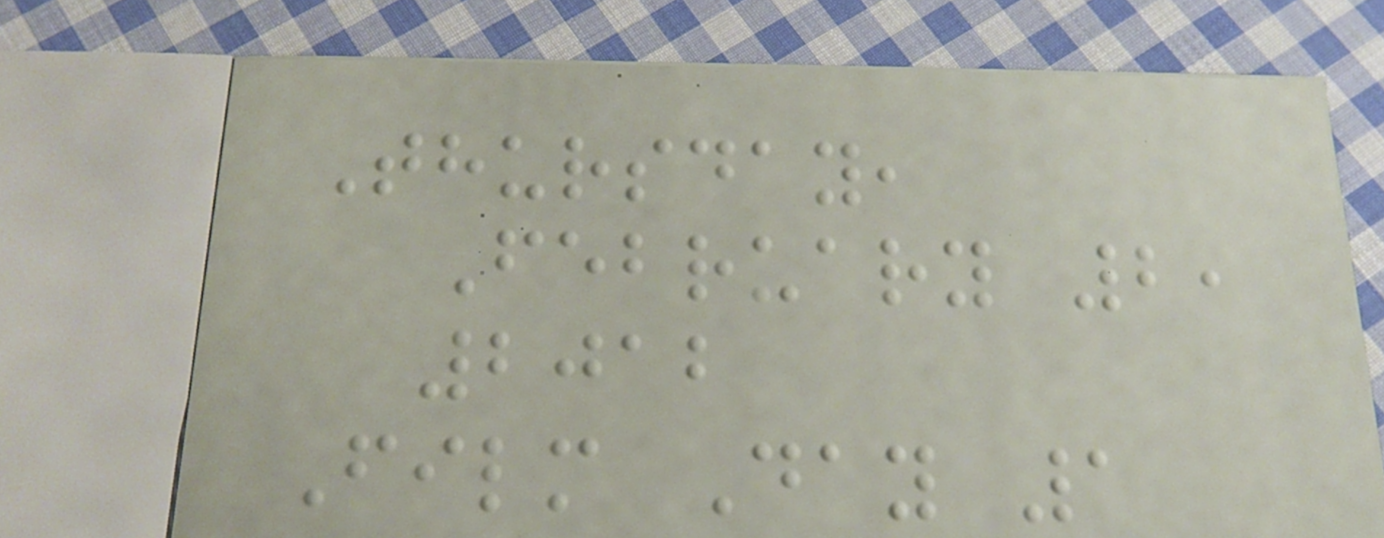Thursday,
February 2,
2012
Film Day 1
